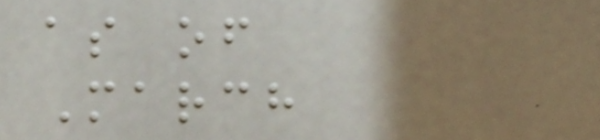as of
March
